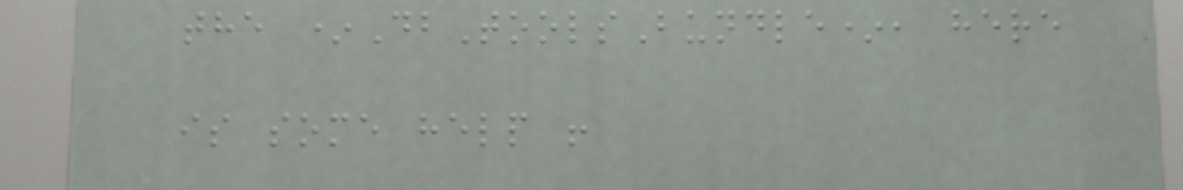the *DbToolsBundle*, here
is some help !
